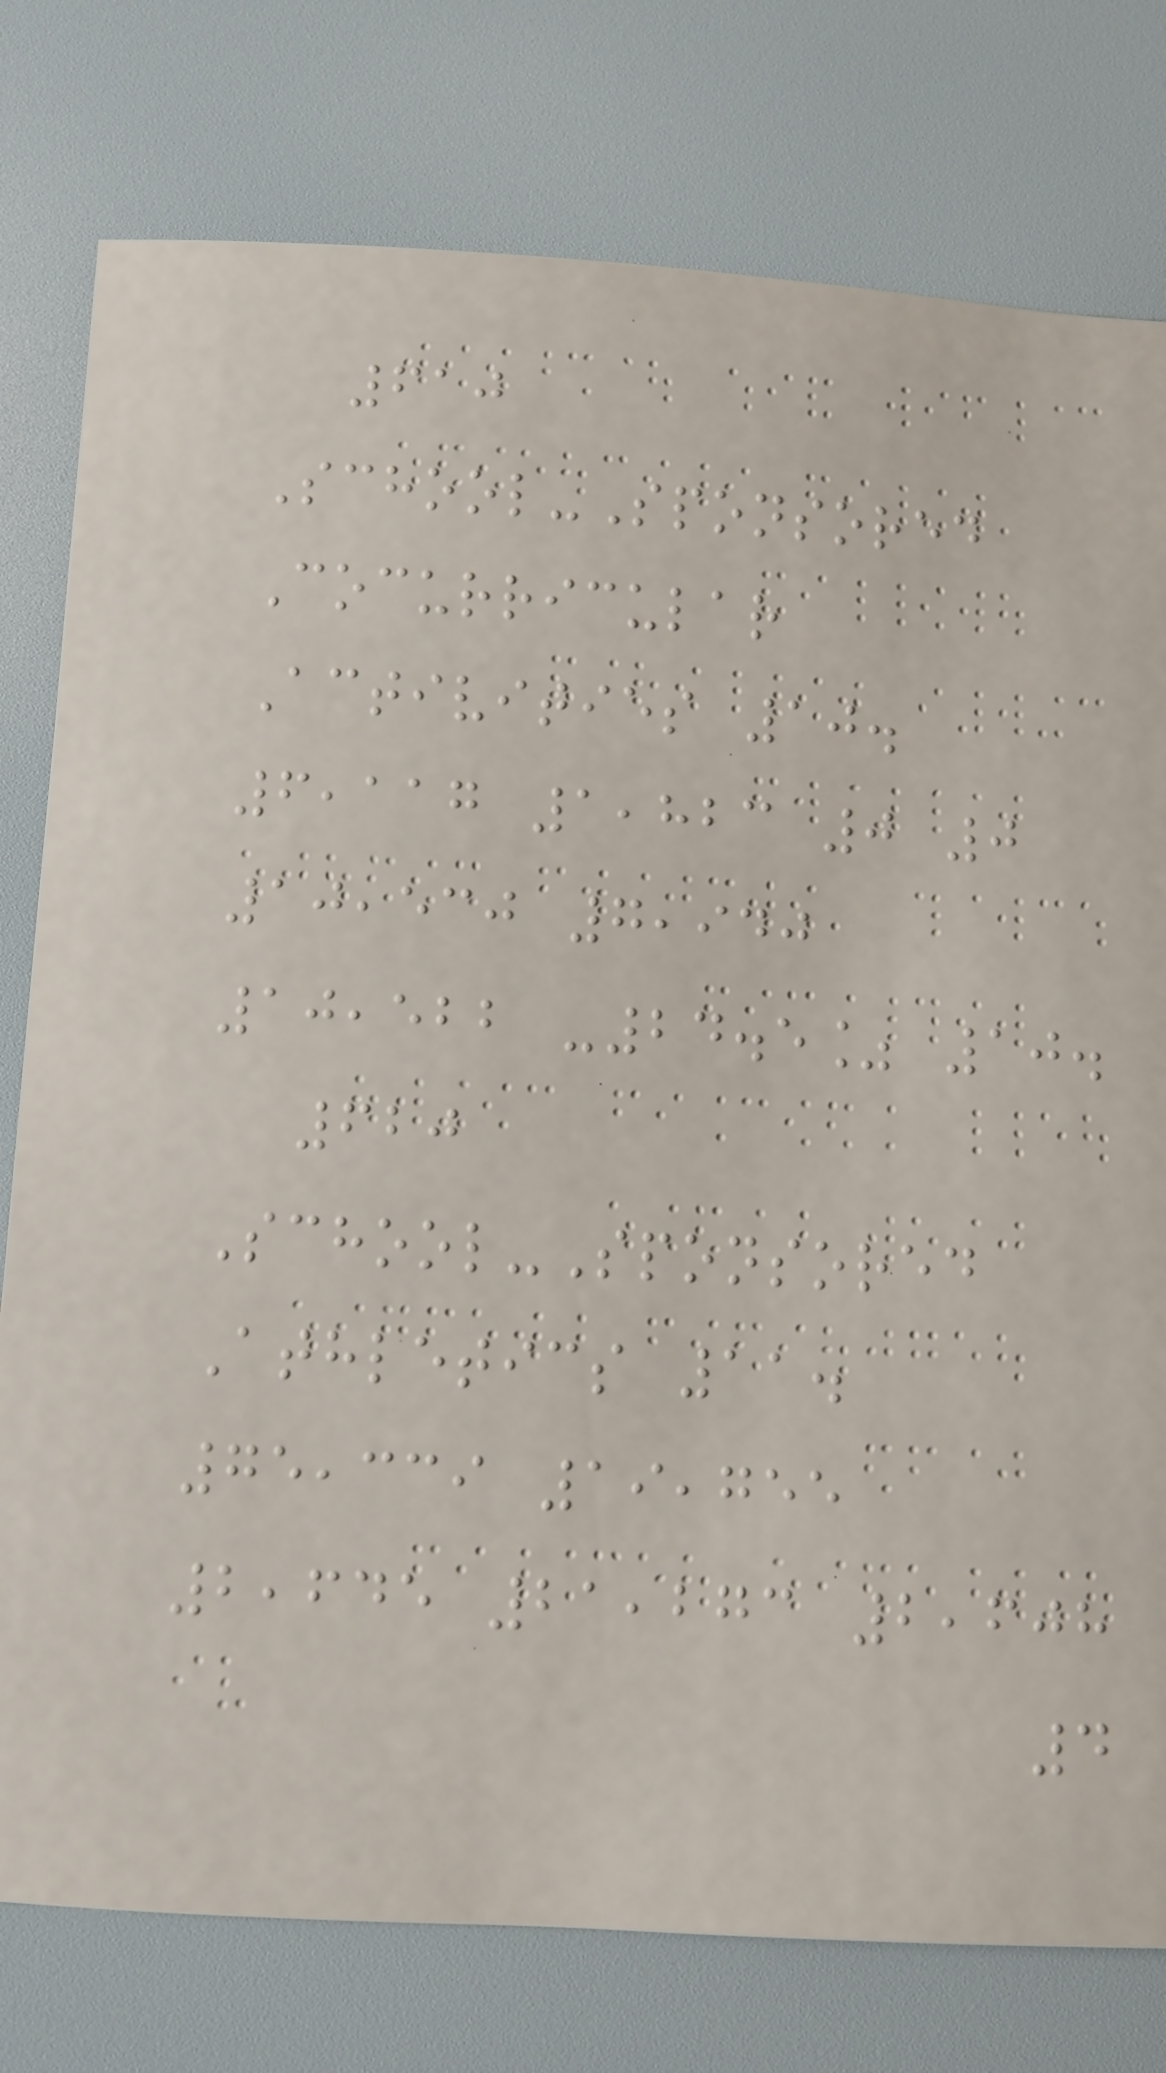610
School-Sponsored
Cocurricular
Activities 10.
6,117 1,823 0 0
10,530 7,940
10,522 -24.5% 10.
620
School-Sponsored
Athletics 11.
75,339 19,755
2,645 21,273 2,608
4
